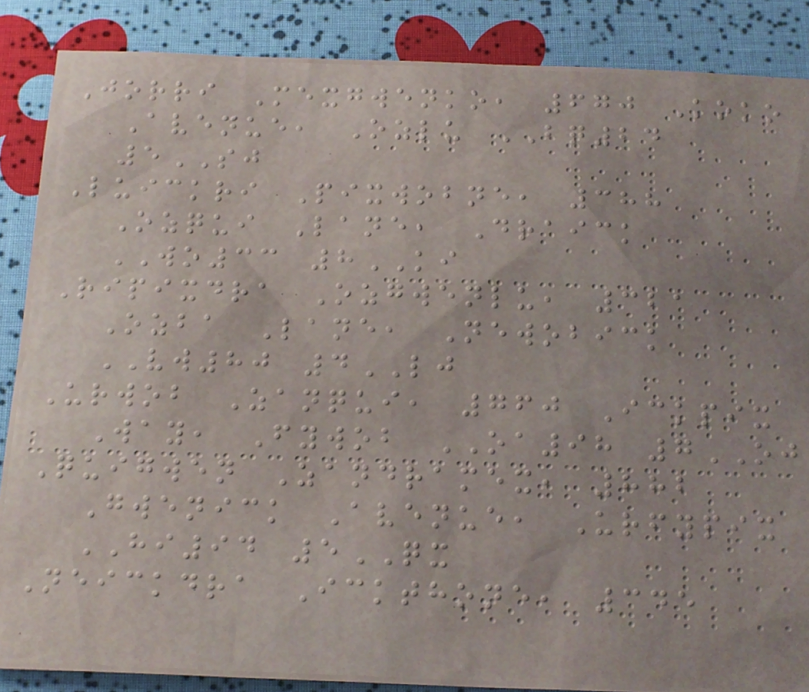Jorri Mexgwenko, 670 Koko
Avenue, Ozlu BQ24
5SJ
Luickri Pixwobne, 388
Ozqui Lane, Draick
WO33 8KI
Ripixdra Ozgwenlu, 321
Ozba Lane, Newobick
VW80 4LJ
Urwob Zanqui, 760 Ickpix
Way, Fywob OA98 7OJ
Quigwen Zandramex, 882
Gwenick Avenue, Urfypix
HI94 5QX
Neickdra Ickthone, 345
